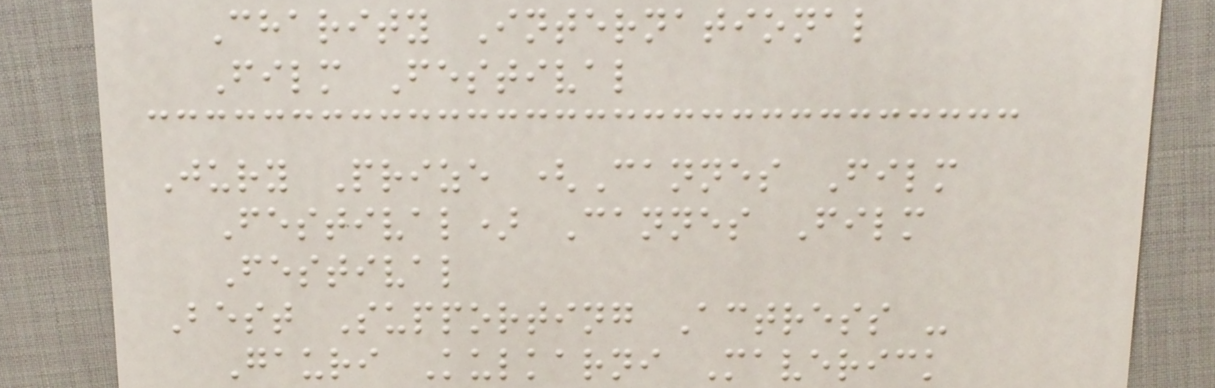Charity International
Film Festival
Jury Prize (Cannes Film
Festival) Cannes Film
Festival
Best Supporting Actress -
Gauri Kulkarni Maverick
